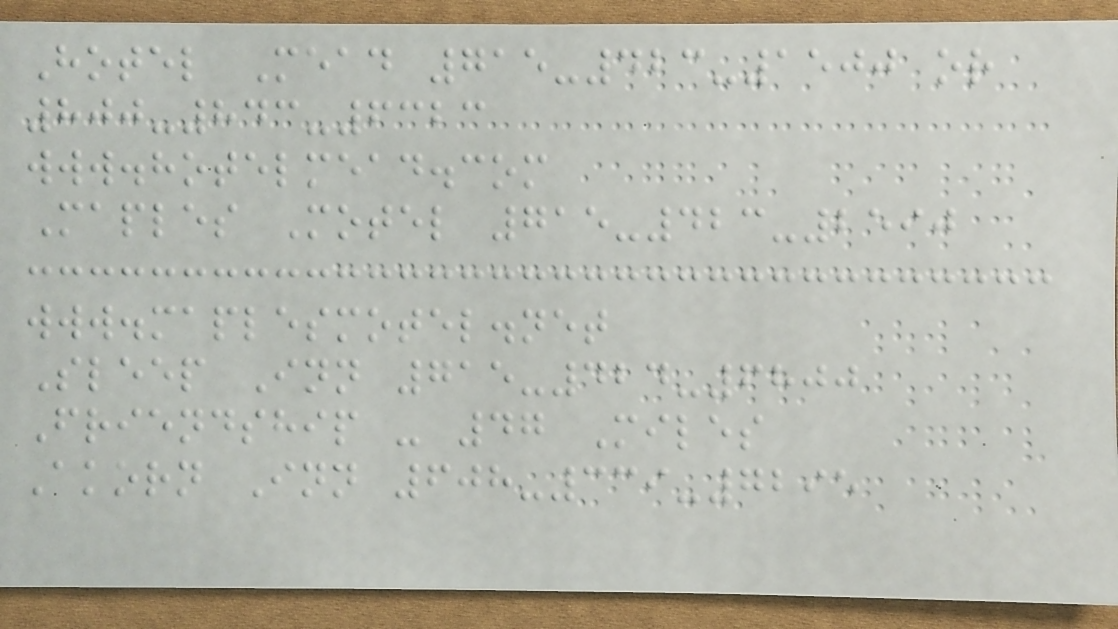Hotel Mead 715-423-1500 or
800-843-6323
www.hotelmead.com
Maples Motel 715-423-2590
www.maplesmotel.net
Sleep Inn 715-424-6800
Friendship - 47 Miles
Akorn Inn 608-339-7295
